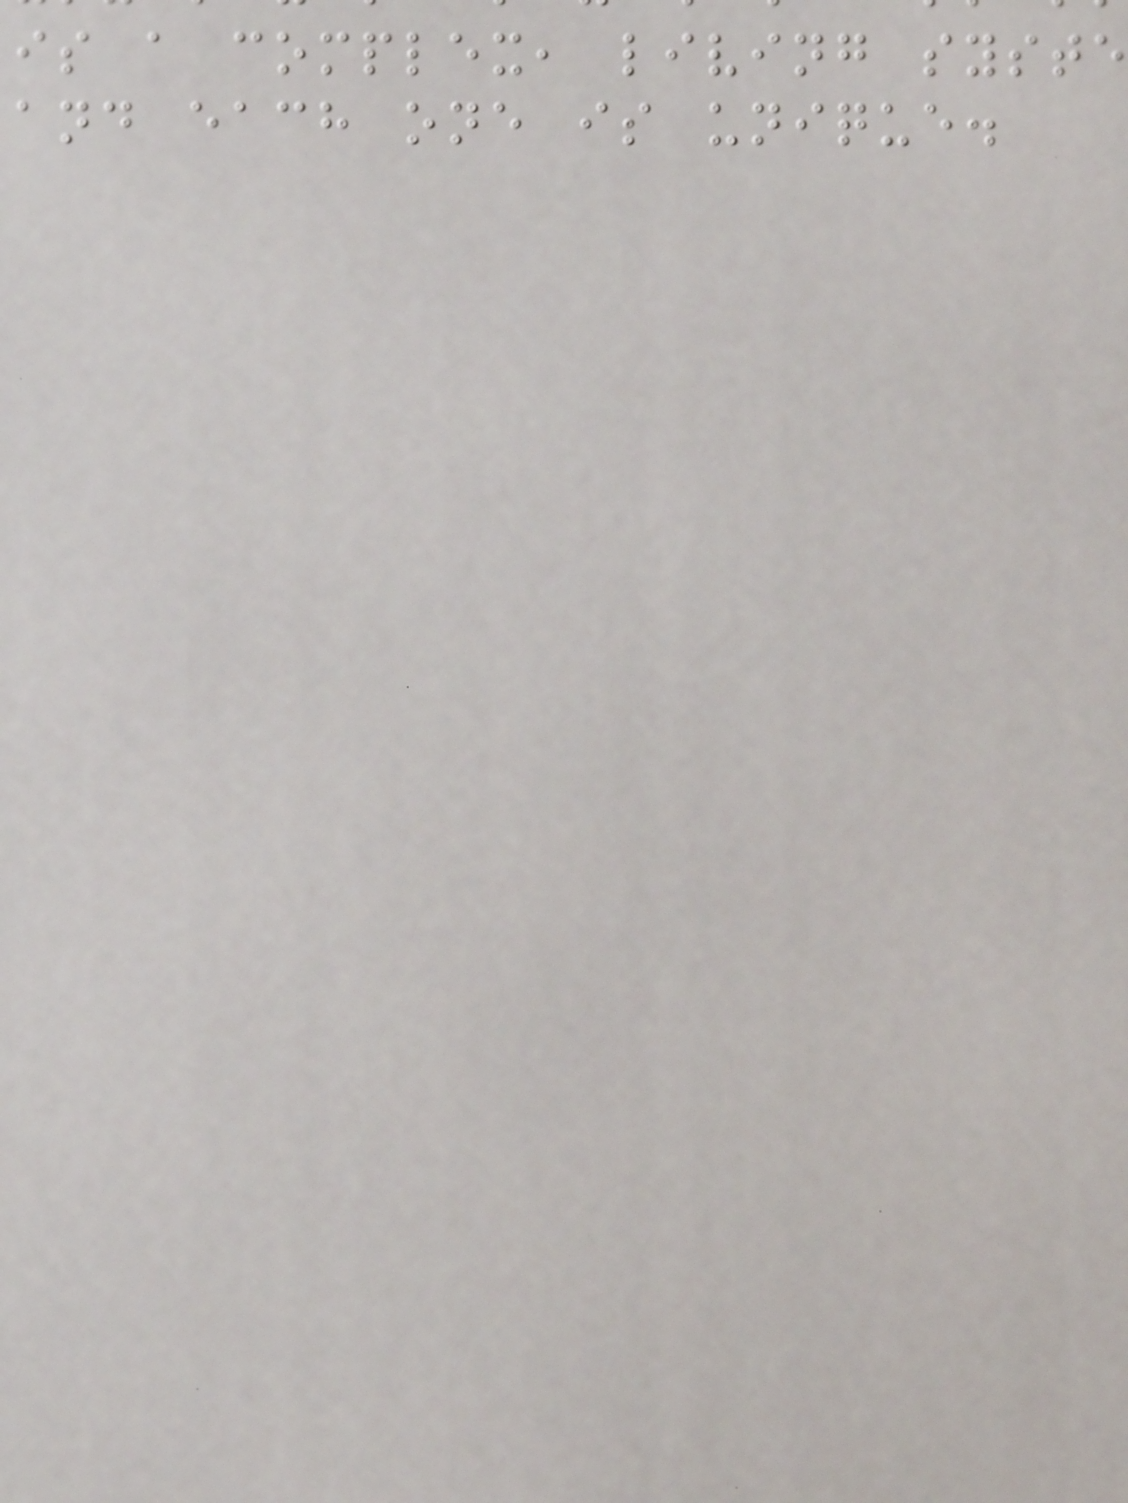is a complex, living syste
and each one is unique.
